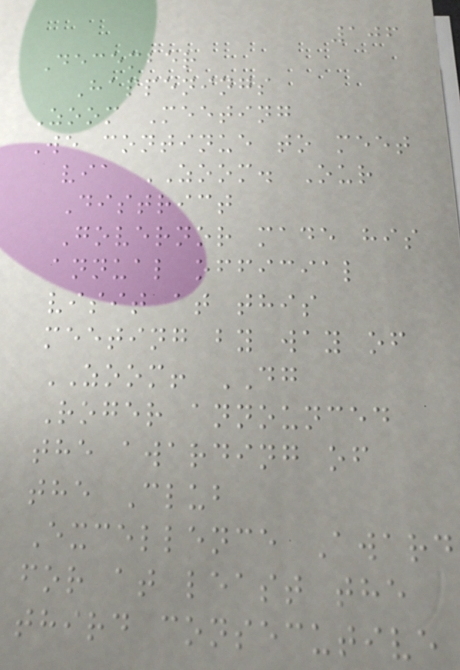106
December
Happenings
Zoom Meeting
We continue to meet
via ZOOM. Our
District
Governor made his
annual official
visit at this
meeting by way of
ZOOM! DG
Roger announced
the awarding of
the Club
Excellence Award
for at least the
third consecutive
